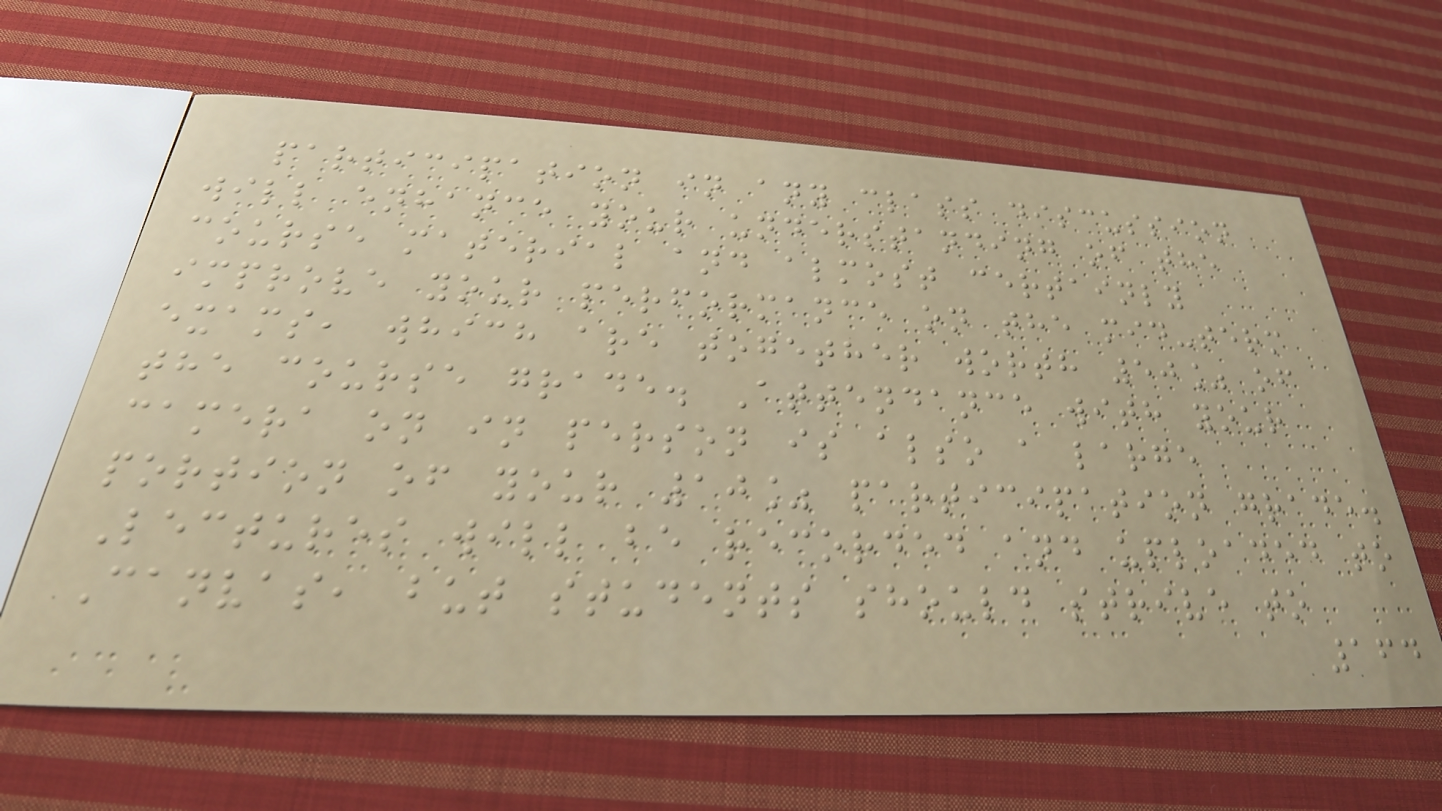participation in any class discussion
will enhance your understanding of the
course material and almost certainly
improve your performance on the mid-term
exams, which are together worth 50% of
the course grade. Attendance with your
camera on in person is also a large
portion of your 10% participation grade.
Lectures will be recorded and uploaded to
Canvas, but students should strive to
164
